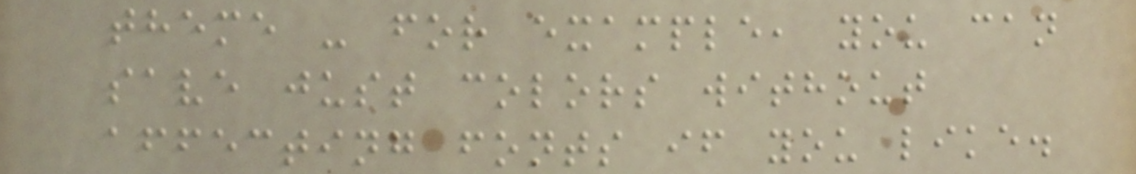theme - for example, you can
save just colors without
affecting fonts if you like.
